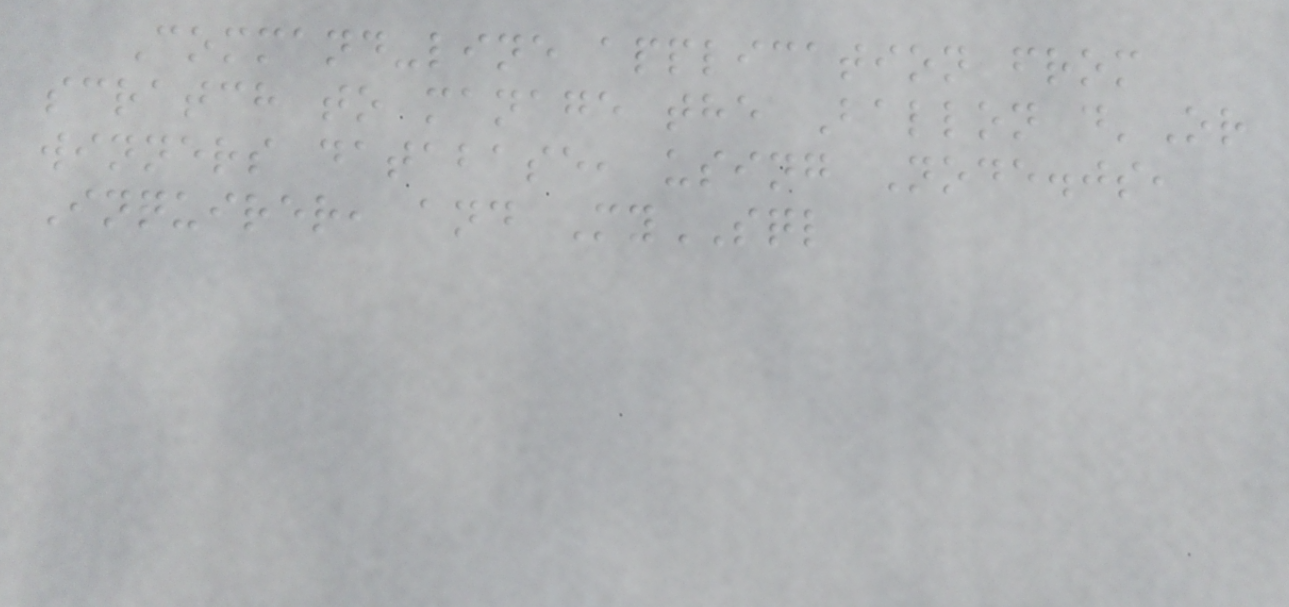Command-line application from
scratch to manage the Ballon d'Or
winners database, using Node.js,
Inquirer, and MySQL
